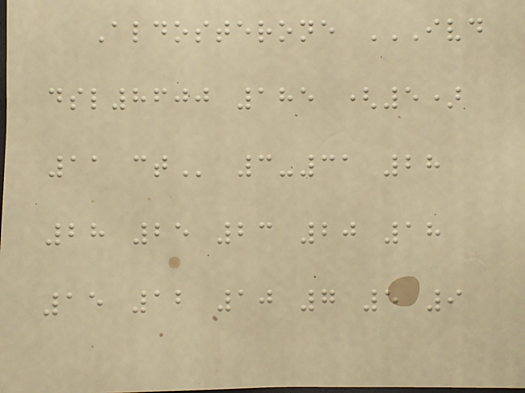Aldosterone IVD
DSL8600 185 (5)
11 CT 3-31 28
28 25 23 20 18
15 12 10 7 5 9
